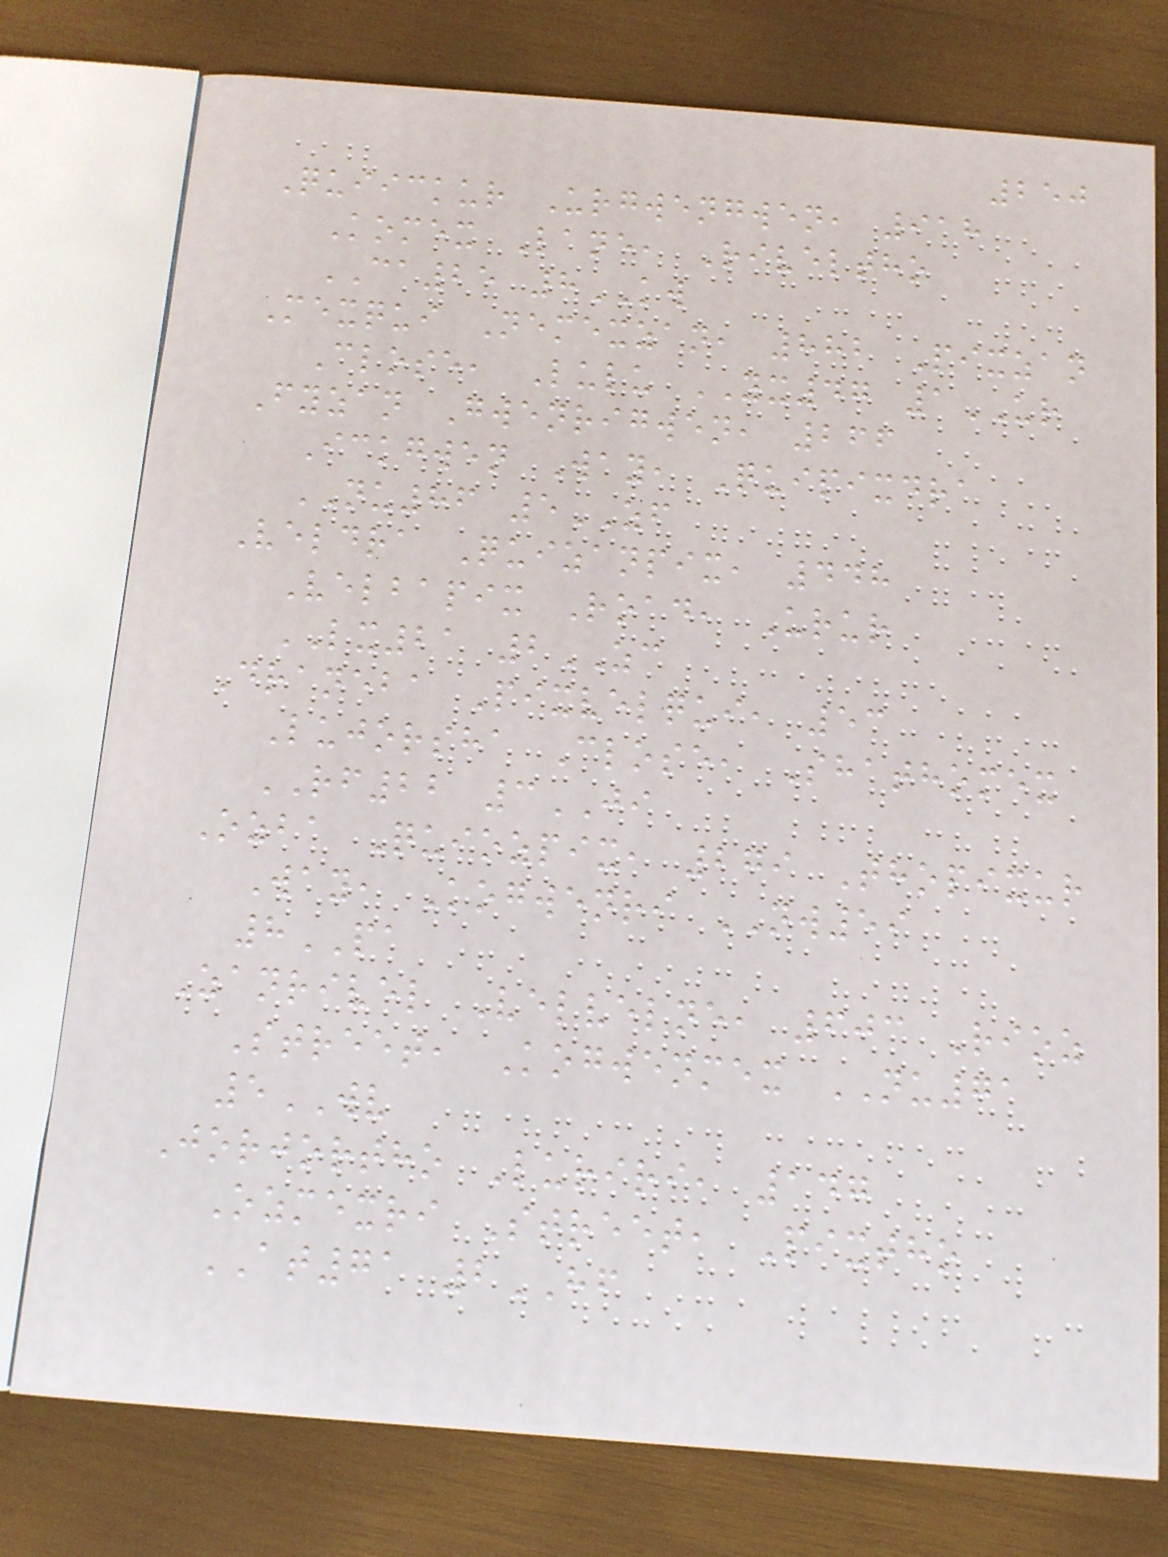250
Quiickur Urgwengwen, 918
Komex Lane, Riveltho
CA25 8KW
Mexqui Nemexzan, 882 Pixzan
Close, Lulu YX47 1UR
Fyzan Gwenrigwen, 266
Ickgwen Way, Quipixdra
NU86 5ZF
Veldra Quizanpix, 448
Velbapix Road, Urur
LX21 2ZC
Draneba Pixvelqui, 53
Lujorsha Close, Shathomex
RF22 3JI
Ozba Quiozpix, 279 Thopixur
Way, Kogwenri NW59
8PA
Zanrivel Velvelne, 603 Rioz
Street, Kogwenmex NU71
5WV
Jorjortho Luriri, 147
Ozmexri Street, Pixtho
AT71 2HF
